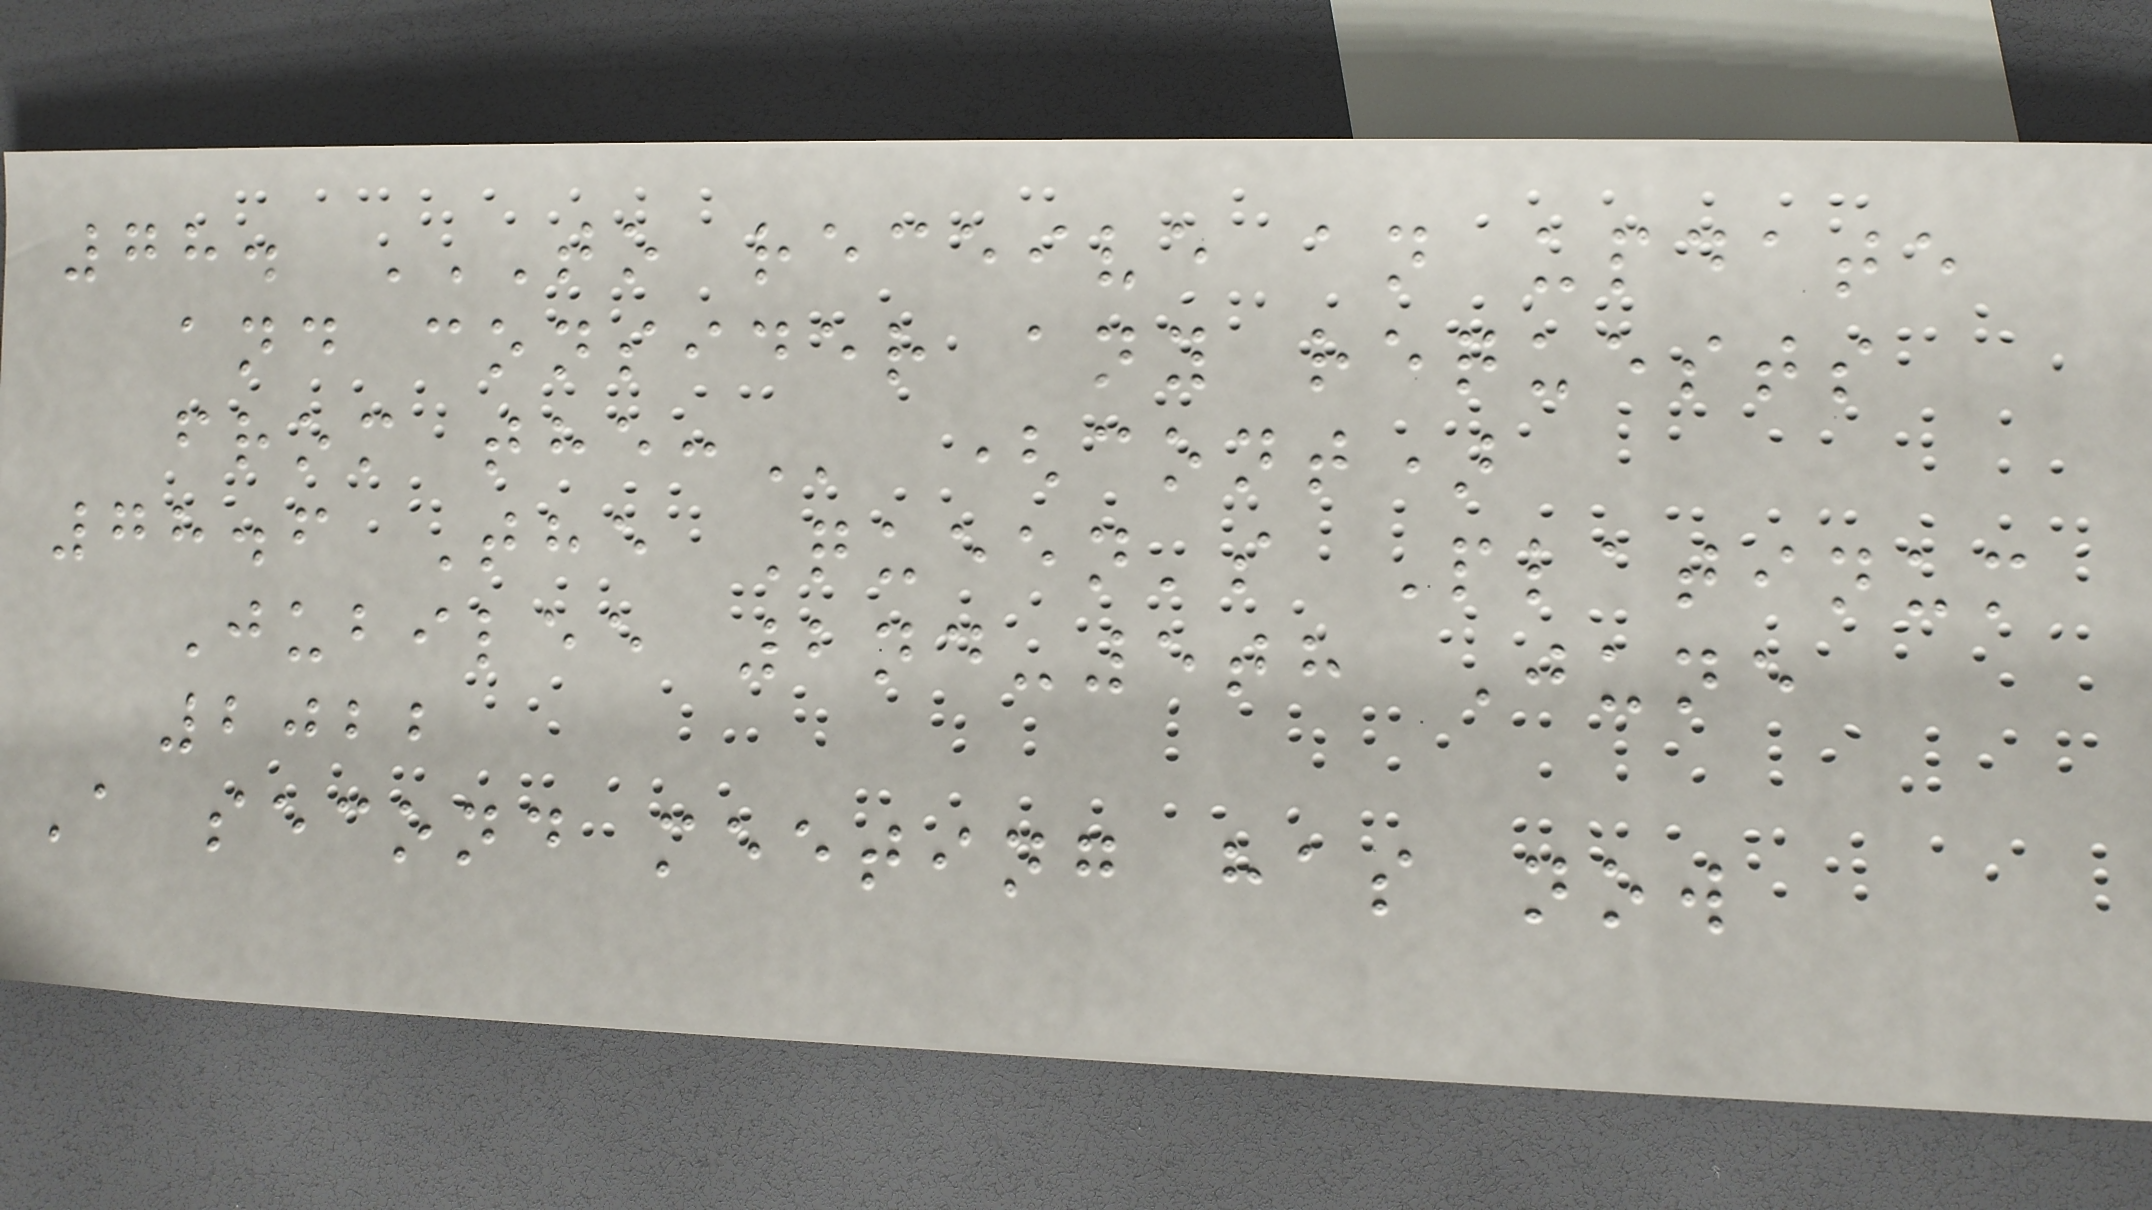78. TO RECEIVE AN UPDATE
AND CONSIDER ANY REQUESTS
FROM THE: (cont)
78.6 The Queen's Platinum
Jubilee 2nd-5th June
2022
A second meeting has now
